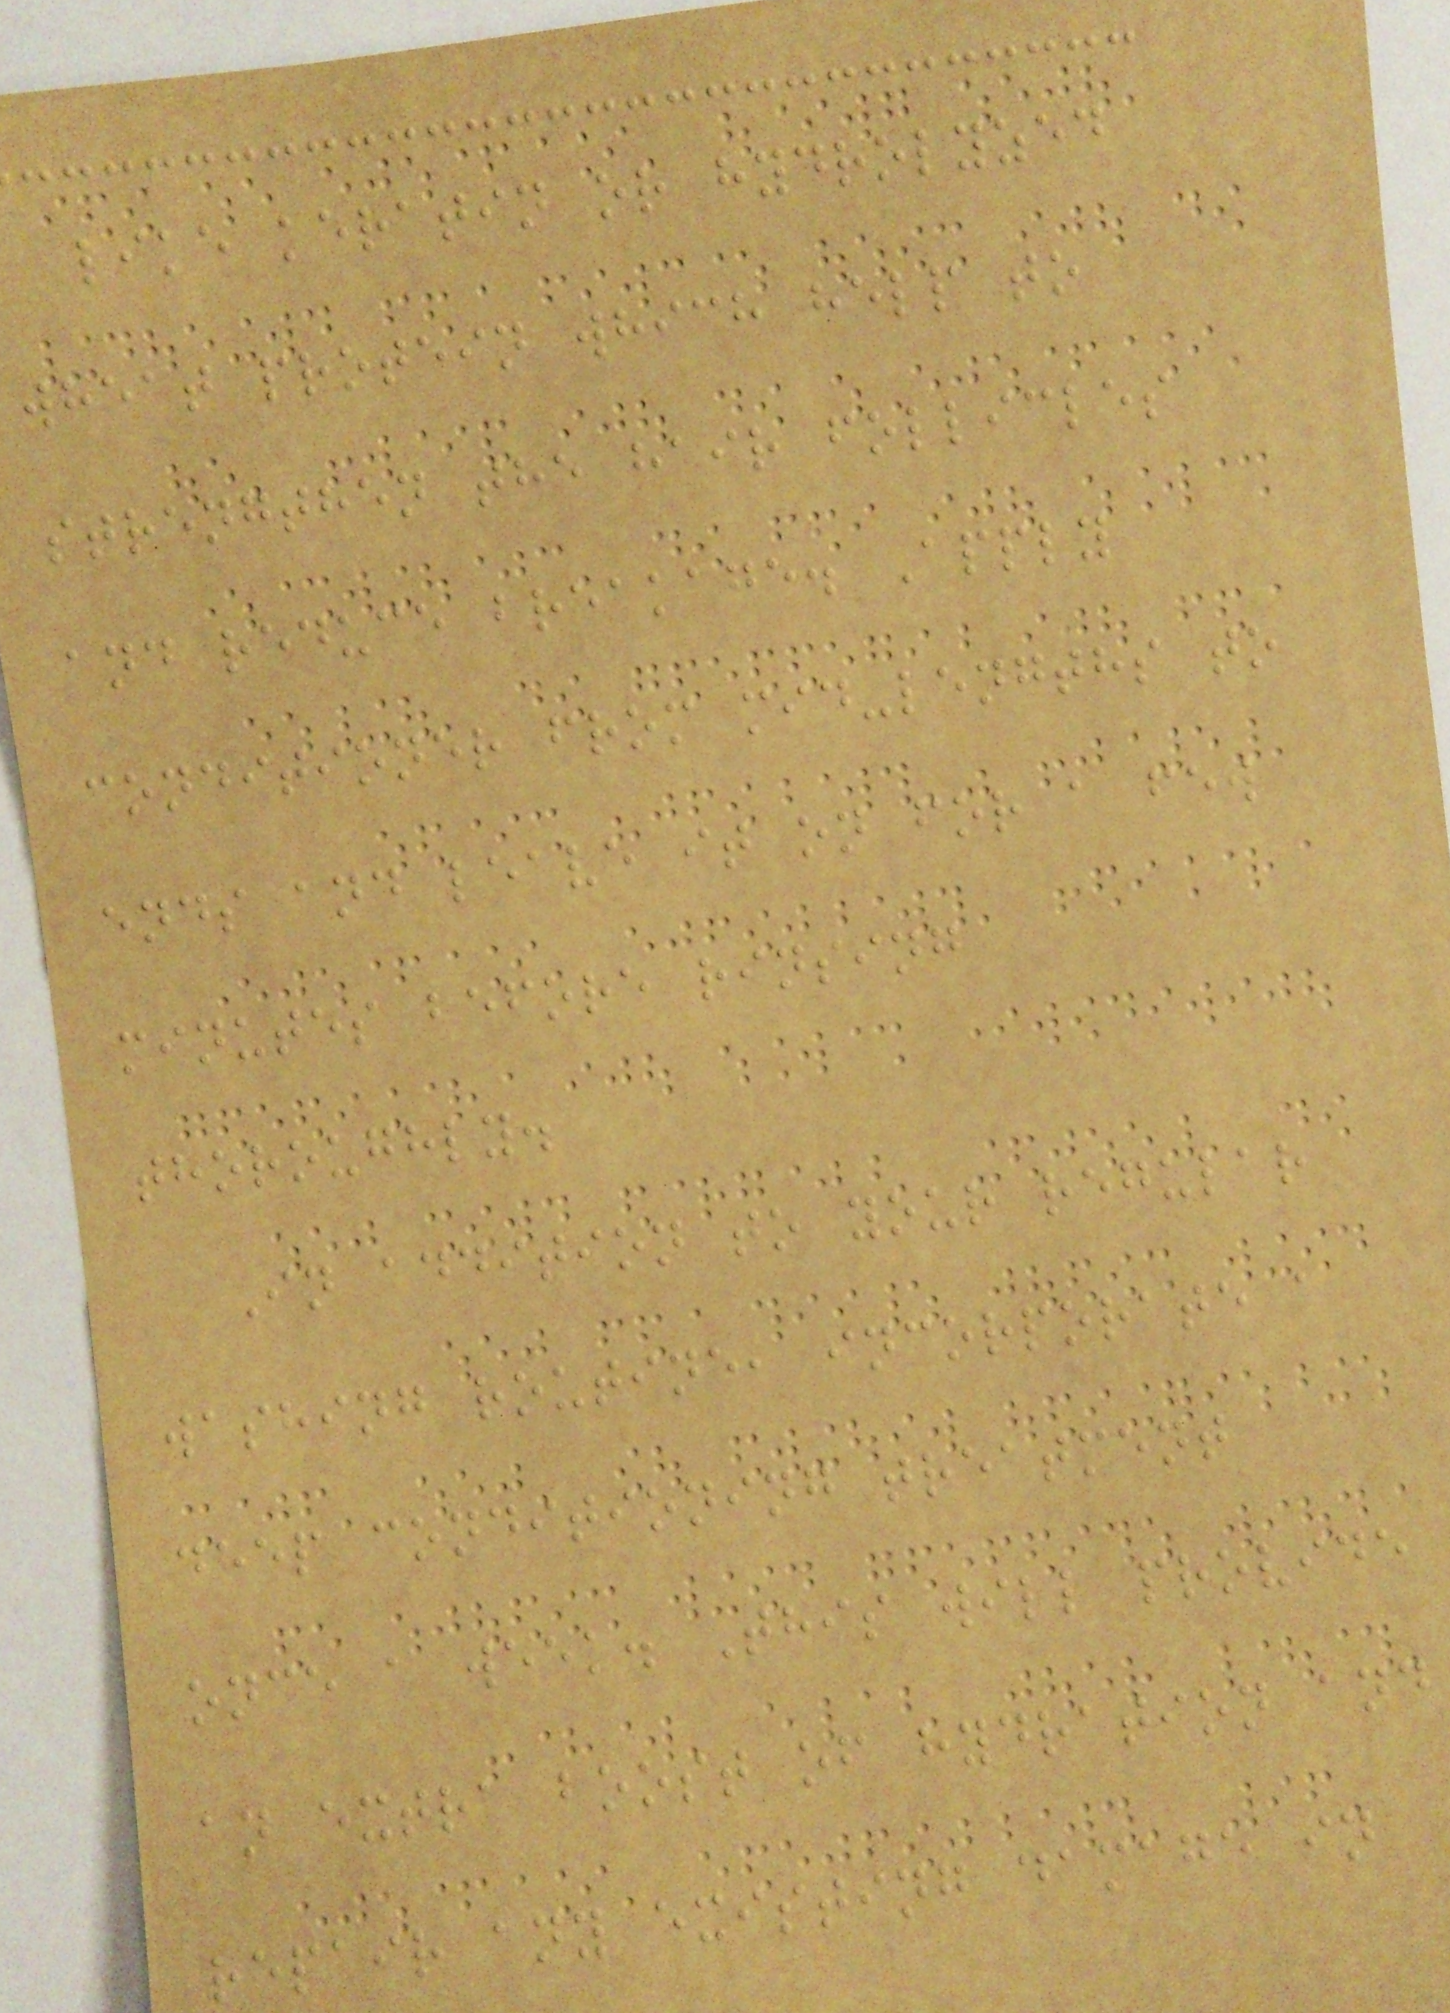like keratin or hydrolyzed
wheat protein which help to
strengthen the hair follicles
and reduce breakage. Apply
conditioner from mid-lengths to
ends and leave it on for a few
minutes before rinsing
thoroughly.
In addition to your regular
washing routine, incorporate a
deep conditioning treatment
once a week. This will provide
an extra boost of hydration and
repair any existing damage in
